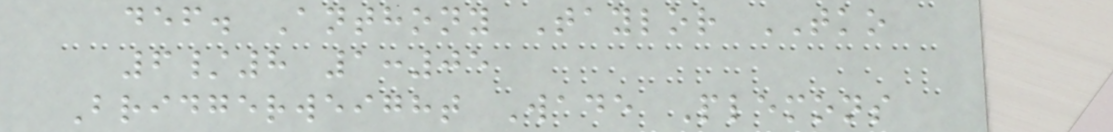def. Anthony Taylor TKO
6/8 1:05
Bridgerweight Wade Plemons
